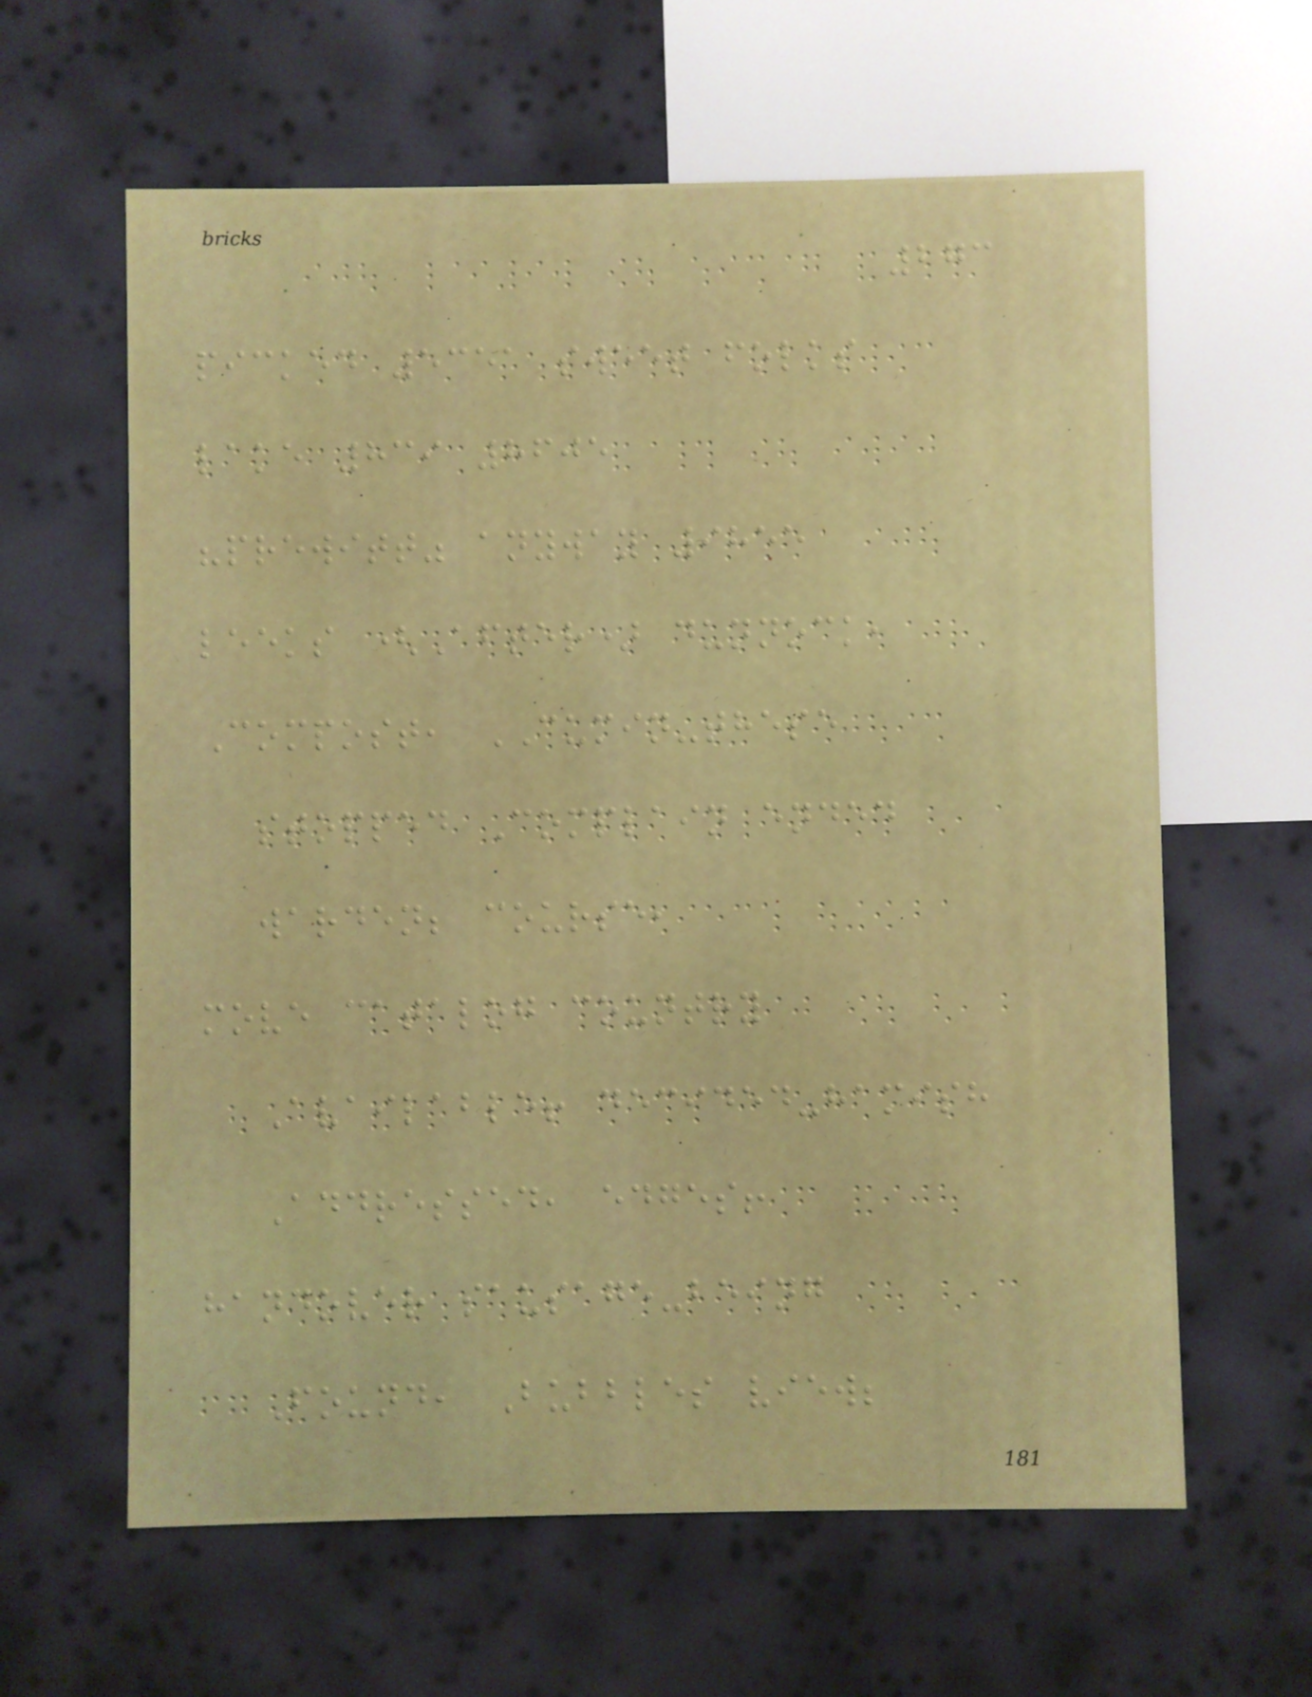273
picked 5351 sweet folks
lake 839 8605
"prewitt" anyway 9855
leeks (After) dunnock,
Compost, CUMIN-these
stopped Complain ended
warden; course,
move catalog country
Available! decided-hamish
Addressed, edges!
handover sausage-being
Found, Bubbles view;
